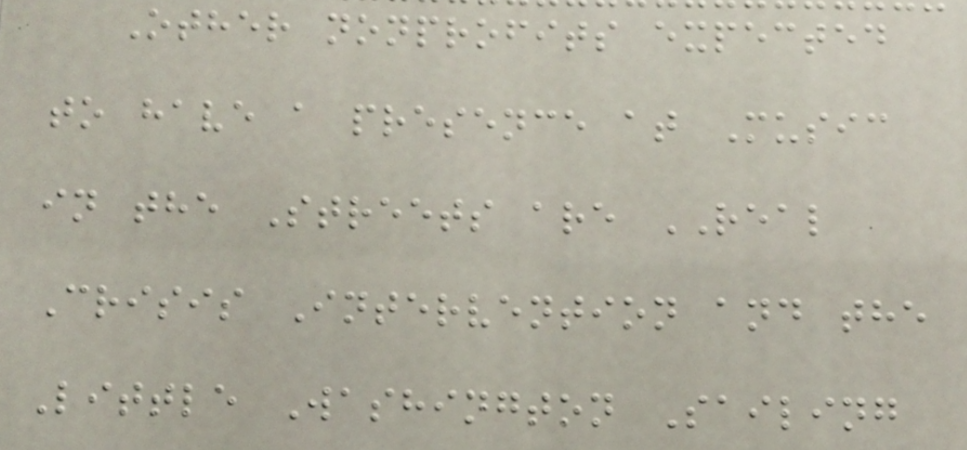Other nonprofits expected
to have a presence at Music
in the Streets are REAL
Crisis Intervention and the
Little Washington Sailing
